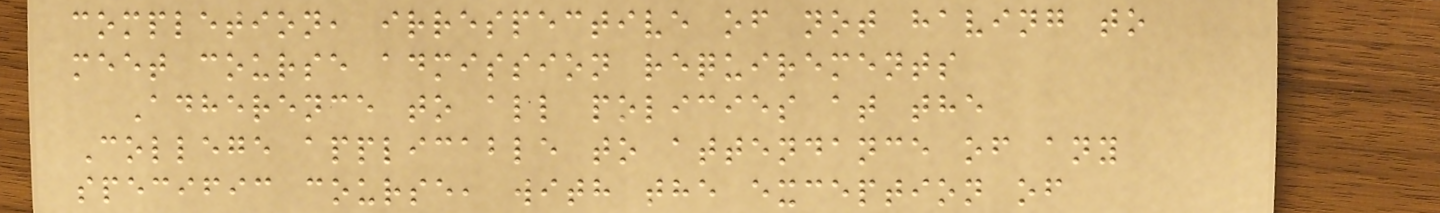completion, irrespective of not having to
meet course admission requirements
Adherence to all policies at the
College applicable to attendance of any
specific course, with the exception of
